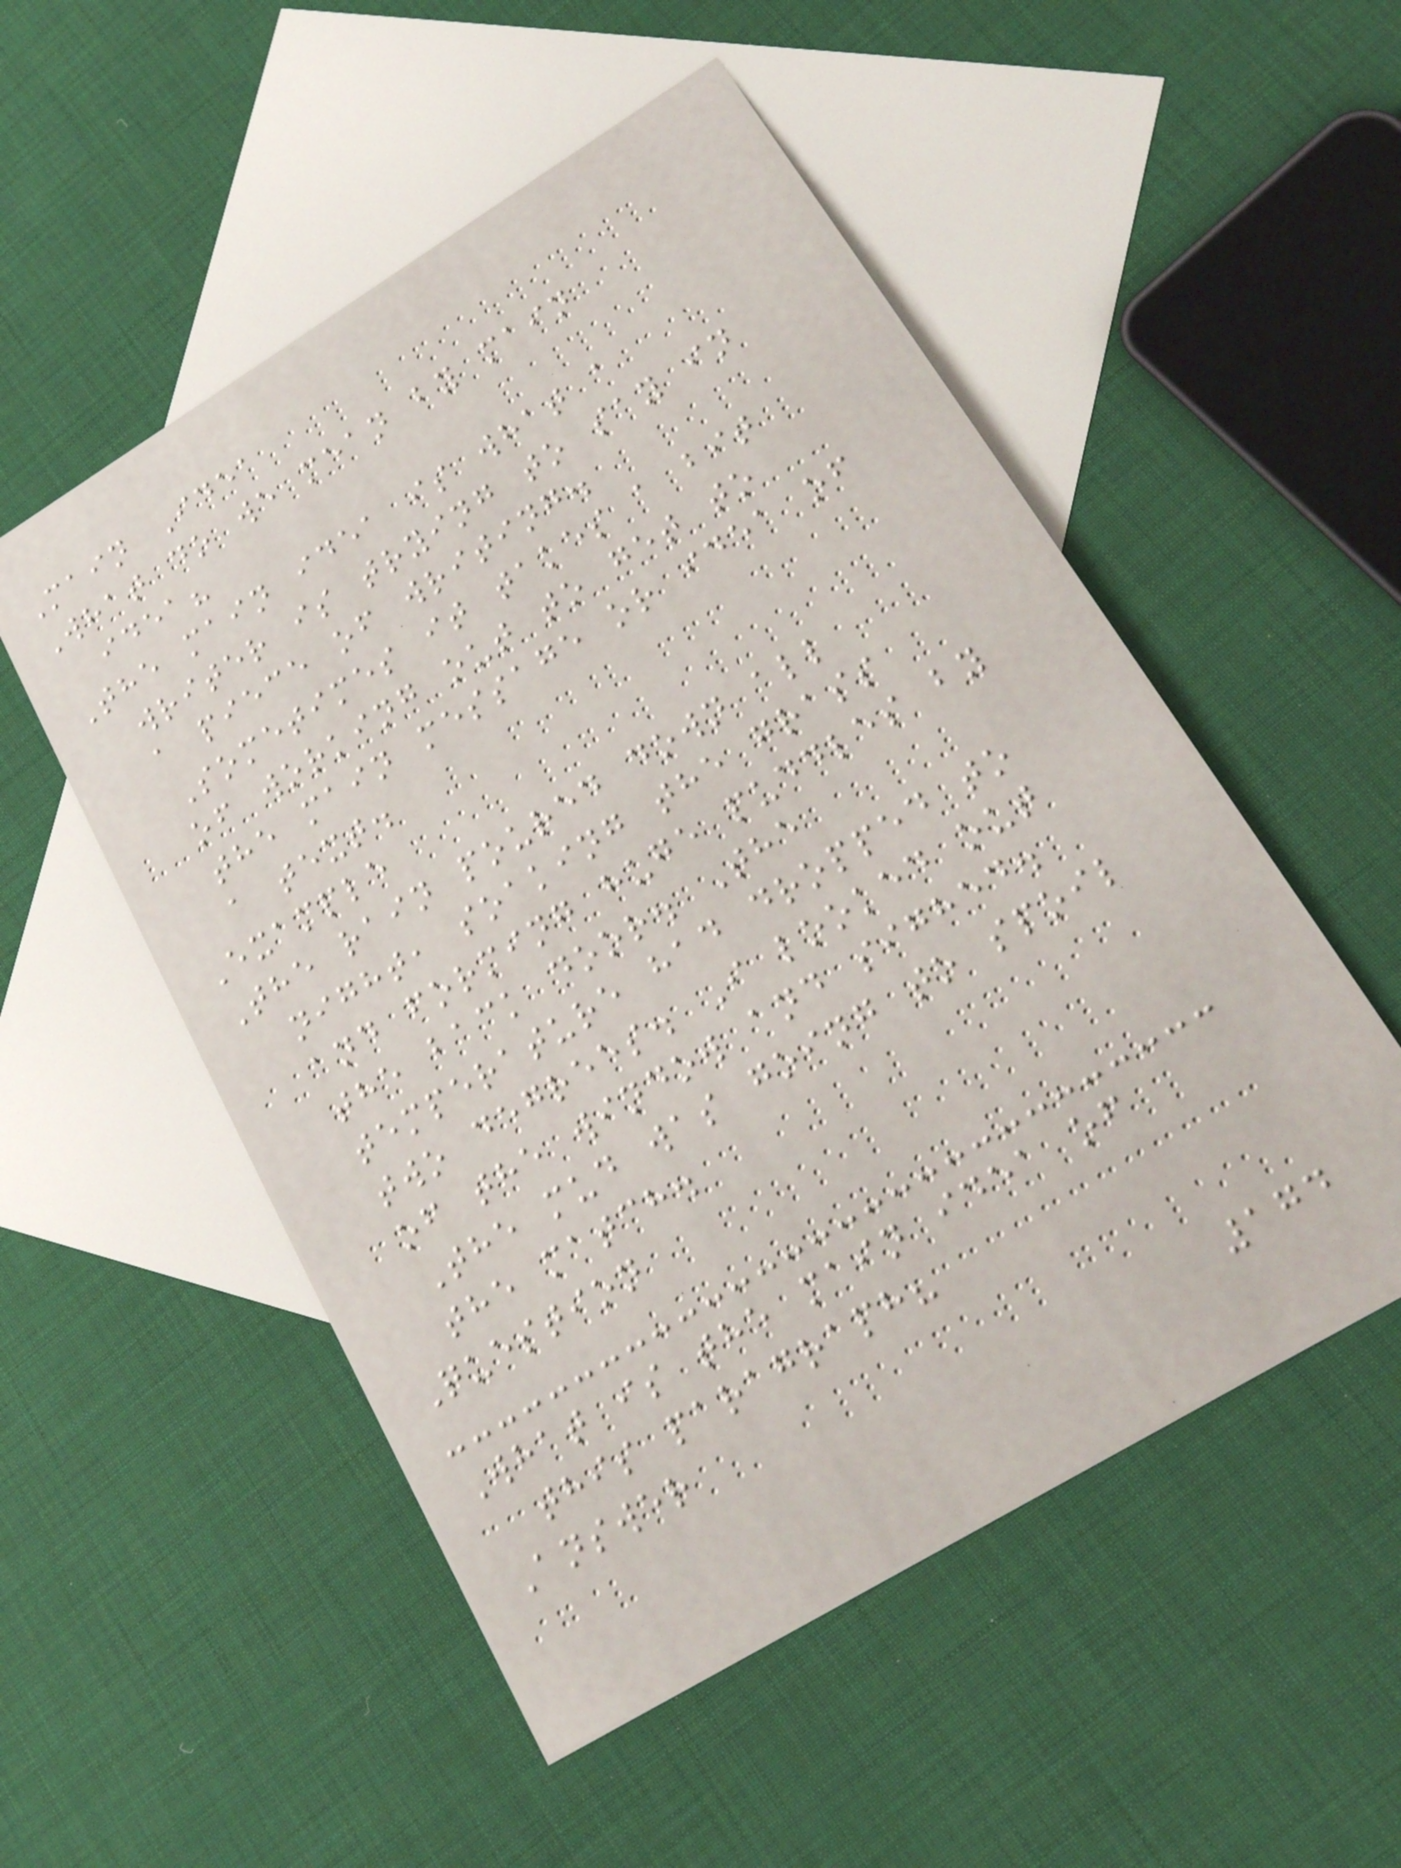Main Idea
What do we mean by main
idea?
The main idea is what a
writer is trying to say in
a piece of writing.
Sometimes it takes a bit
of working out to get to
the main message or idea of
a text.
Example
The rain poured down all
night, soaking the grass
and forming huge puddles by
the back door. The
temperature had dropped to
two degrees. I looked out
of the window and sighed.
The mud was going to spoil
the match.
Question
What is the main idea of
this paragraph?
Answer
174
